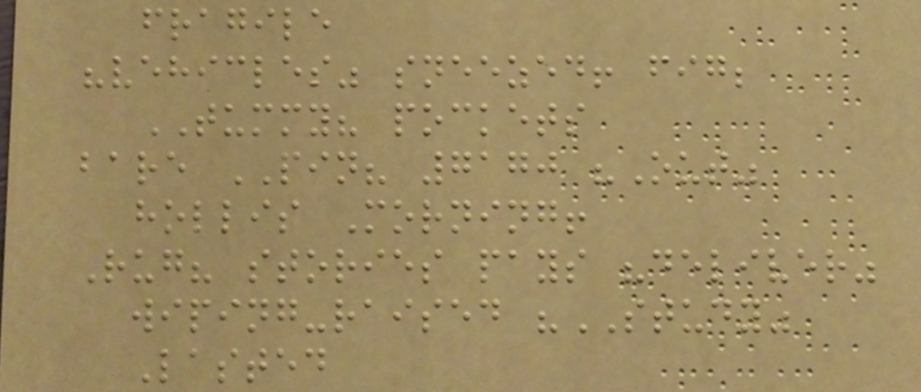fragile
"vehicles" sneezed! fig;
TUMMY? pockets
bare PIN? 7170 "Out"
hollis Morning!
Rug? stories pays "deliver"
wiping-raised "STUDY"
Lasted
